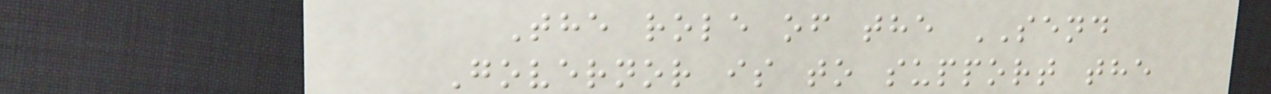The role of the SEND
Governor is to support the
